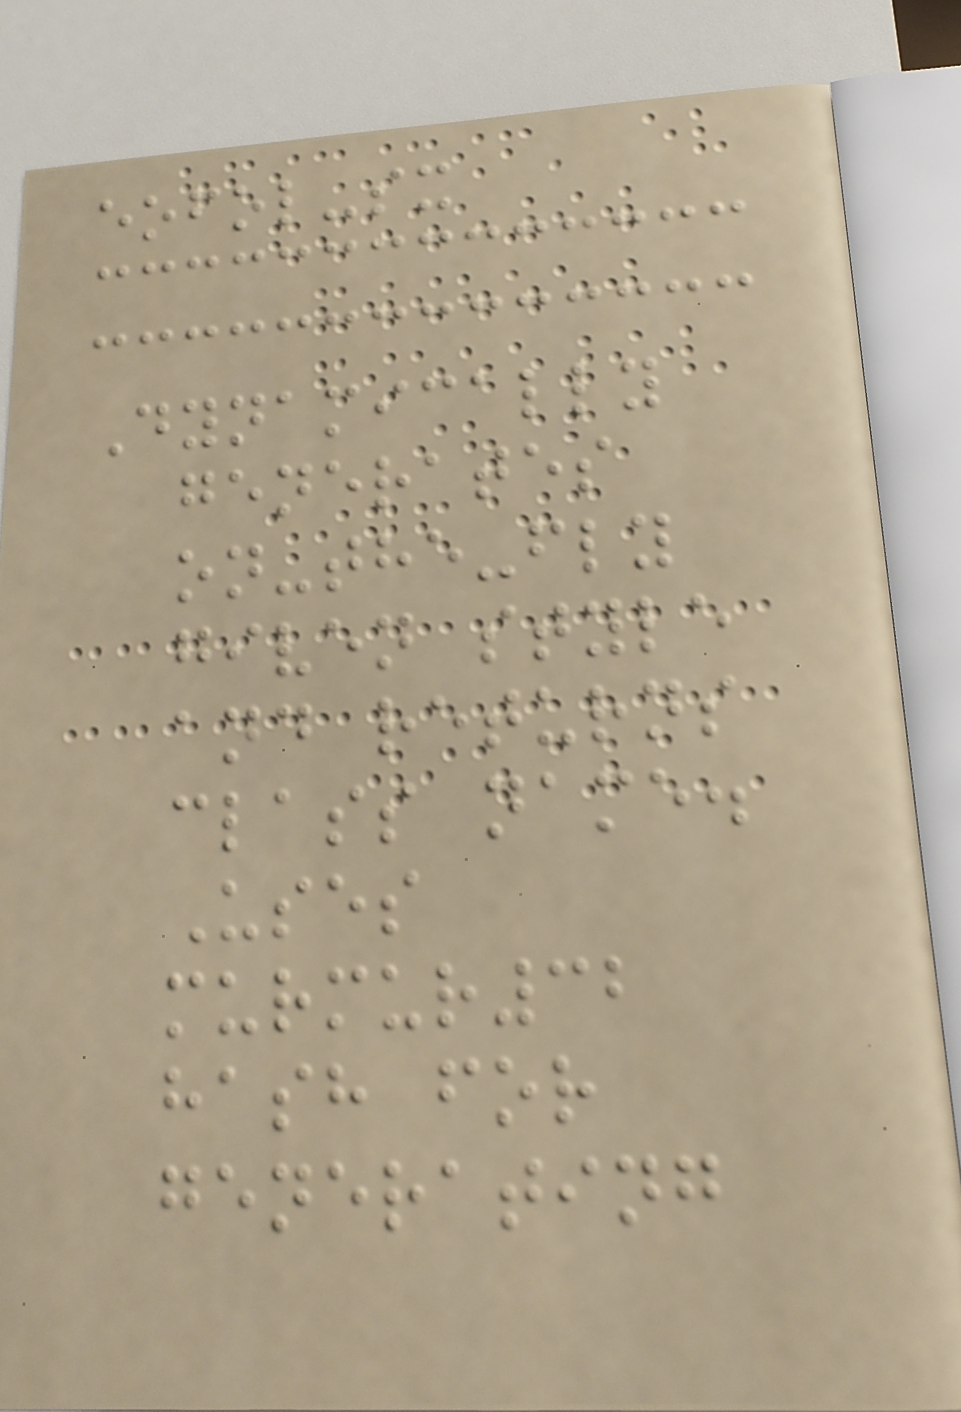eofol-sx
Dynamically
generates
on-the-fly
given style
and returns
class name.
Uses
murmur32
hash for
generating
